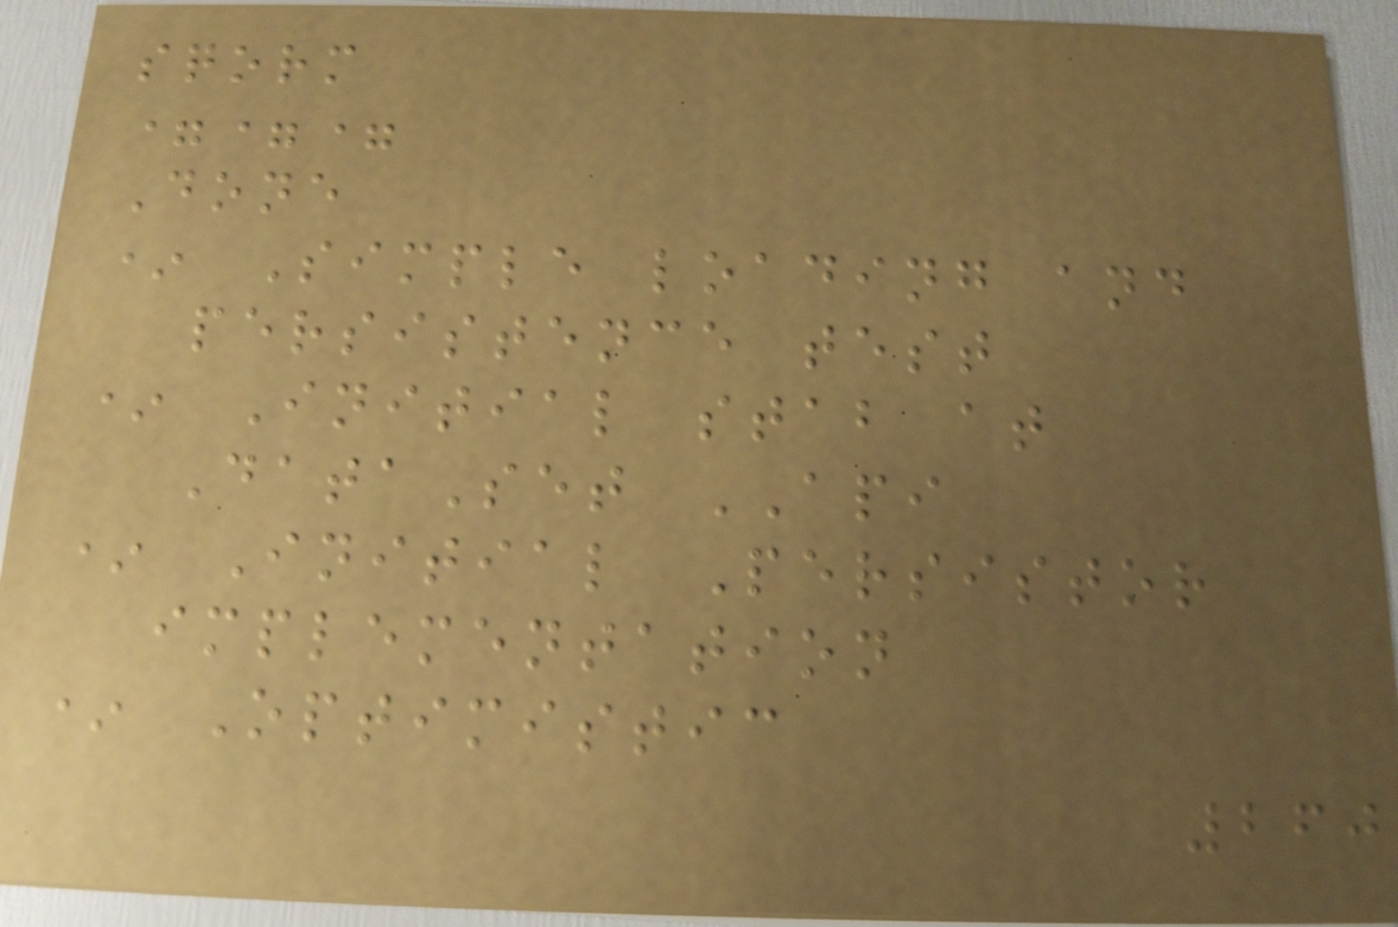sqorm
===
Done
* Simple loading and
persistence test
* Initial stab at
DataSet API
* Initial Persistor
implementation
* Optimistic
260
